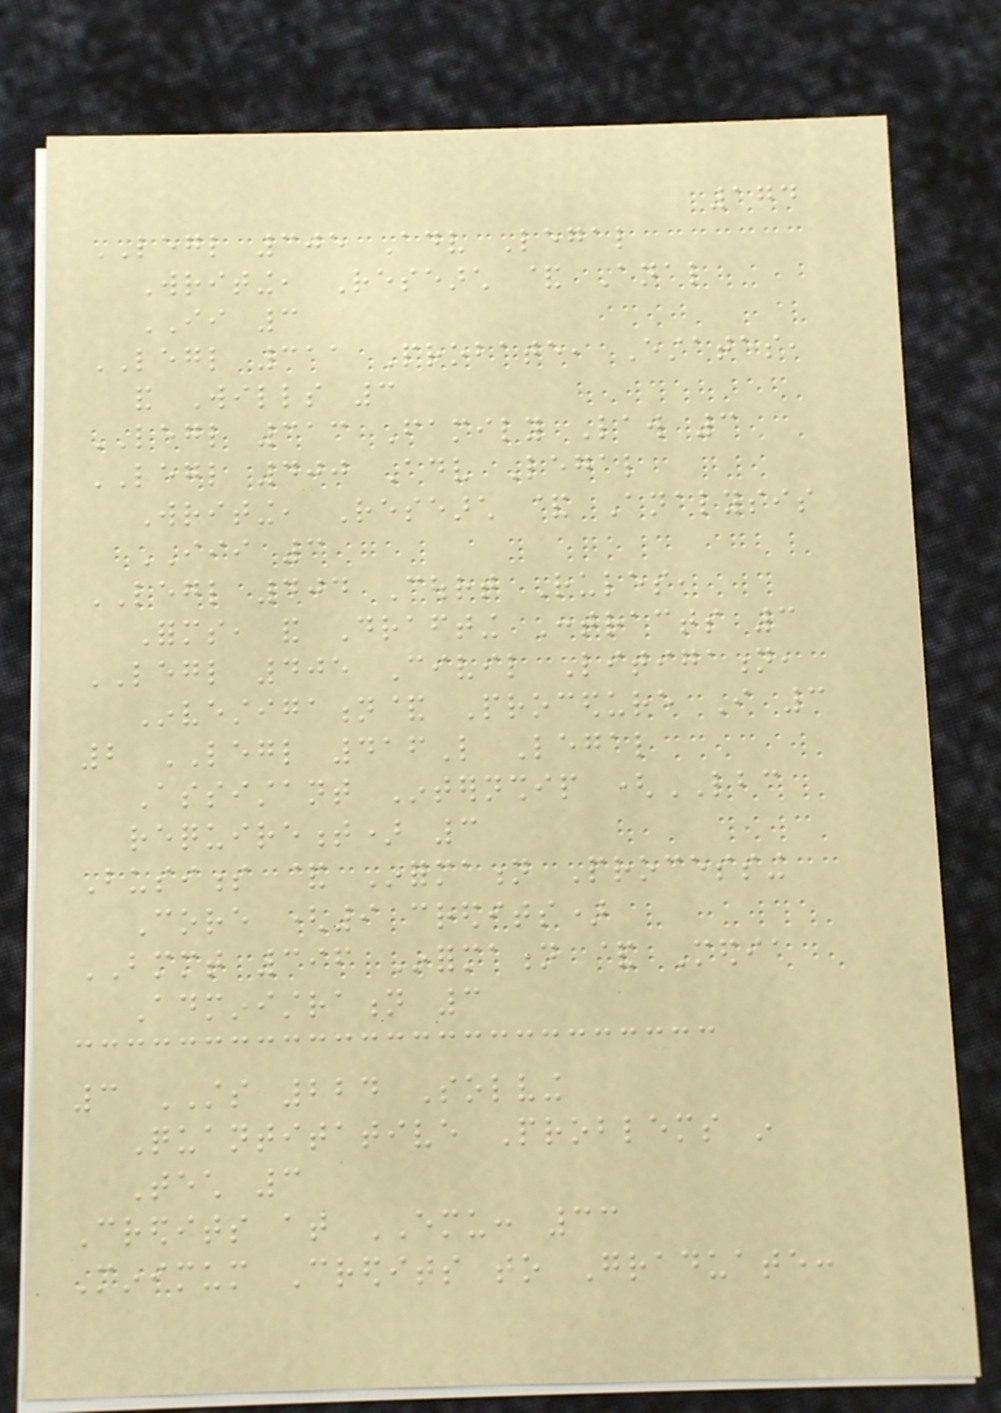174
LEGL 305 Adv Legal
Writing, Research & Anal
II 3
LEGL 311 Probate, Estates,
and Wills 3
LEGL 313 Family Law 3
LEGL 400 Adv Legal
Writing, Research & Analysis
III 3
LEGL 404 Court Rules,
Forms, and Drafting Contracts 3
LEGL 405 Civil Litigation,
Investigation& Procedure I 3
2 LEGL 416L Legal
Assistant Internship (LBC
requirement) 3
Business & Information Processing
Core (9 credits)
BMMT 396 Information & Media
Administration 3
3 STS 224 Solving
Quantitative Problems in
Tech 3
Credits at EMU: 33
Minimum Credits to Graduate:
